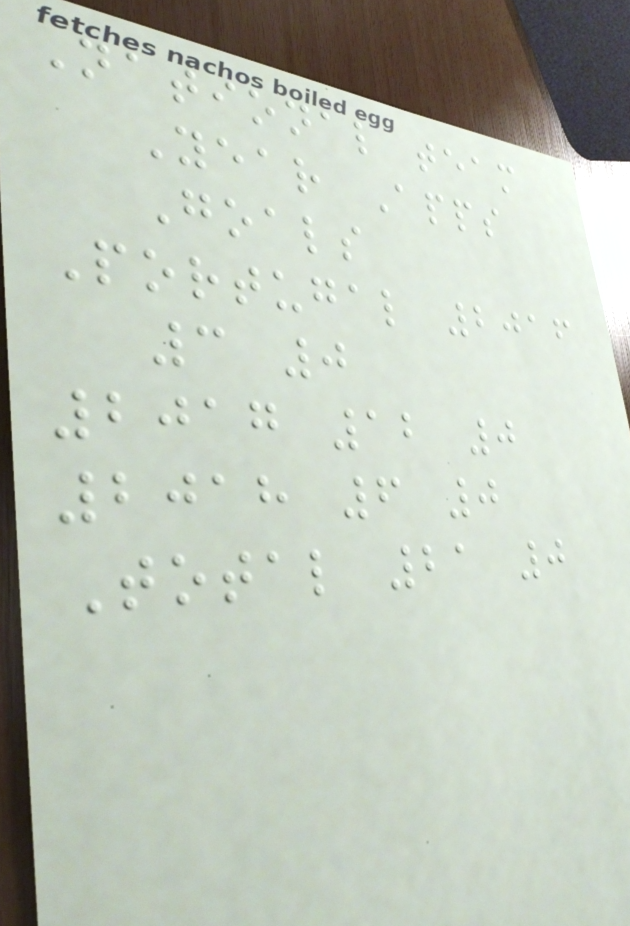National team
Year Apps
Goals
Portugal 2016
3 0
2017 12 0
2018 6 0
Total 21 0
